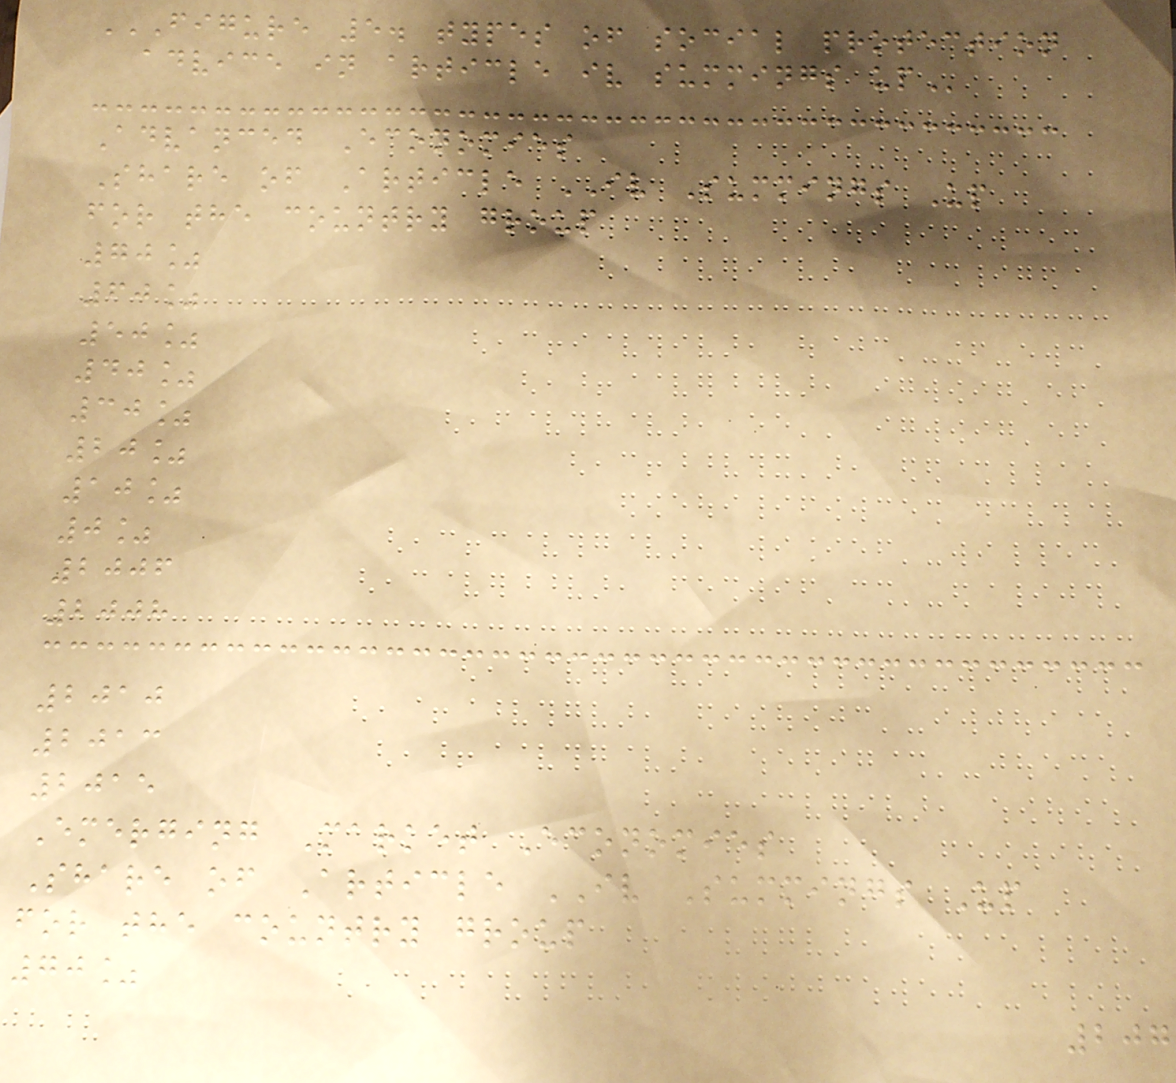FIGURE 5. TYPES OF SOCIAL PROTECTION
ADVICE IN ARTICLE IV SUMMINGS UP
Advanced Economies
Share of Article IV Summings Up
for the country group
70%
60%
50%
40%
30%
20%
10%
0%
2006
2008
2010
2013
2015
Emerging Market Economies
Share of Article IV Summings Up
for the country group
70%
207
